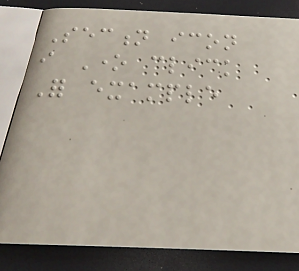Section icon
i One click
For example
